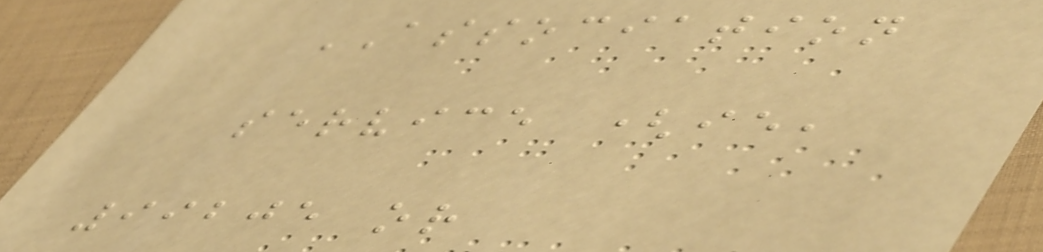ASSOCIATION
service (ie,
99205 or
